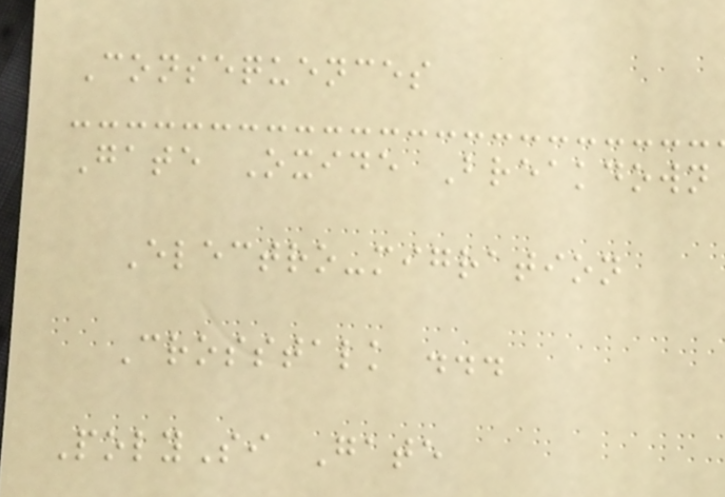Consequences
Gate Oxide Breakdown
Electro-migration
Crosstalk ...
PolySi Gate
